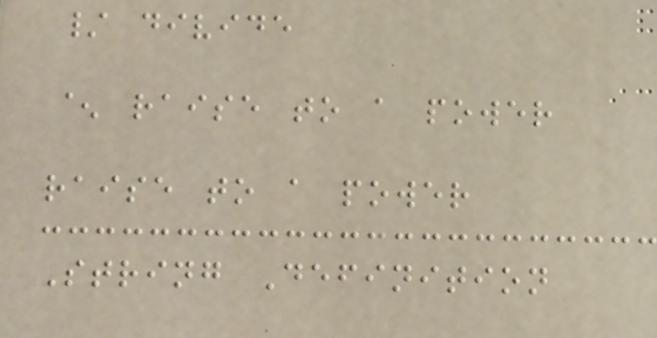/ divide
^ raise to a power
raise to a power
String Definition
